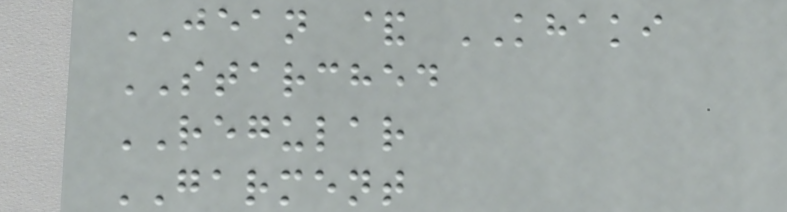JEAN & KHAKI
STARCHED
REGULAR
GARMENT
